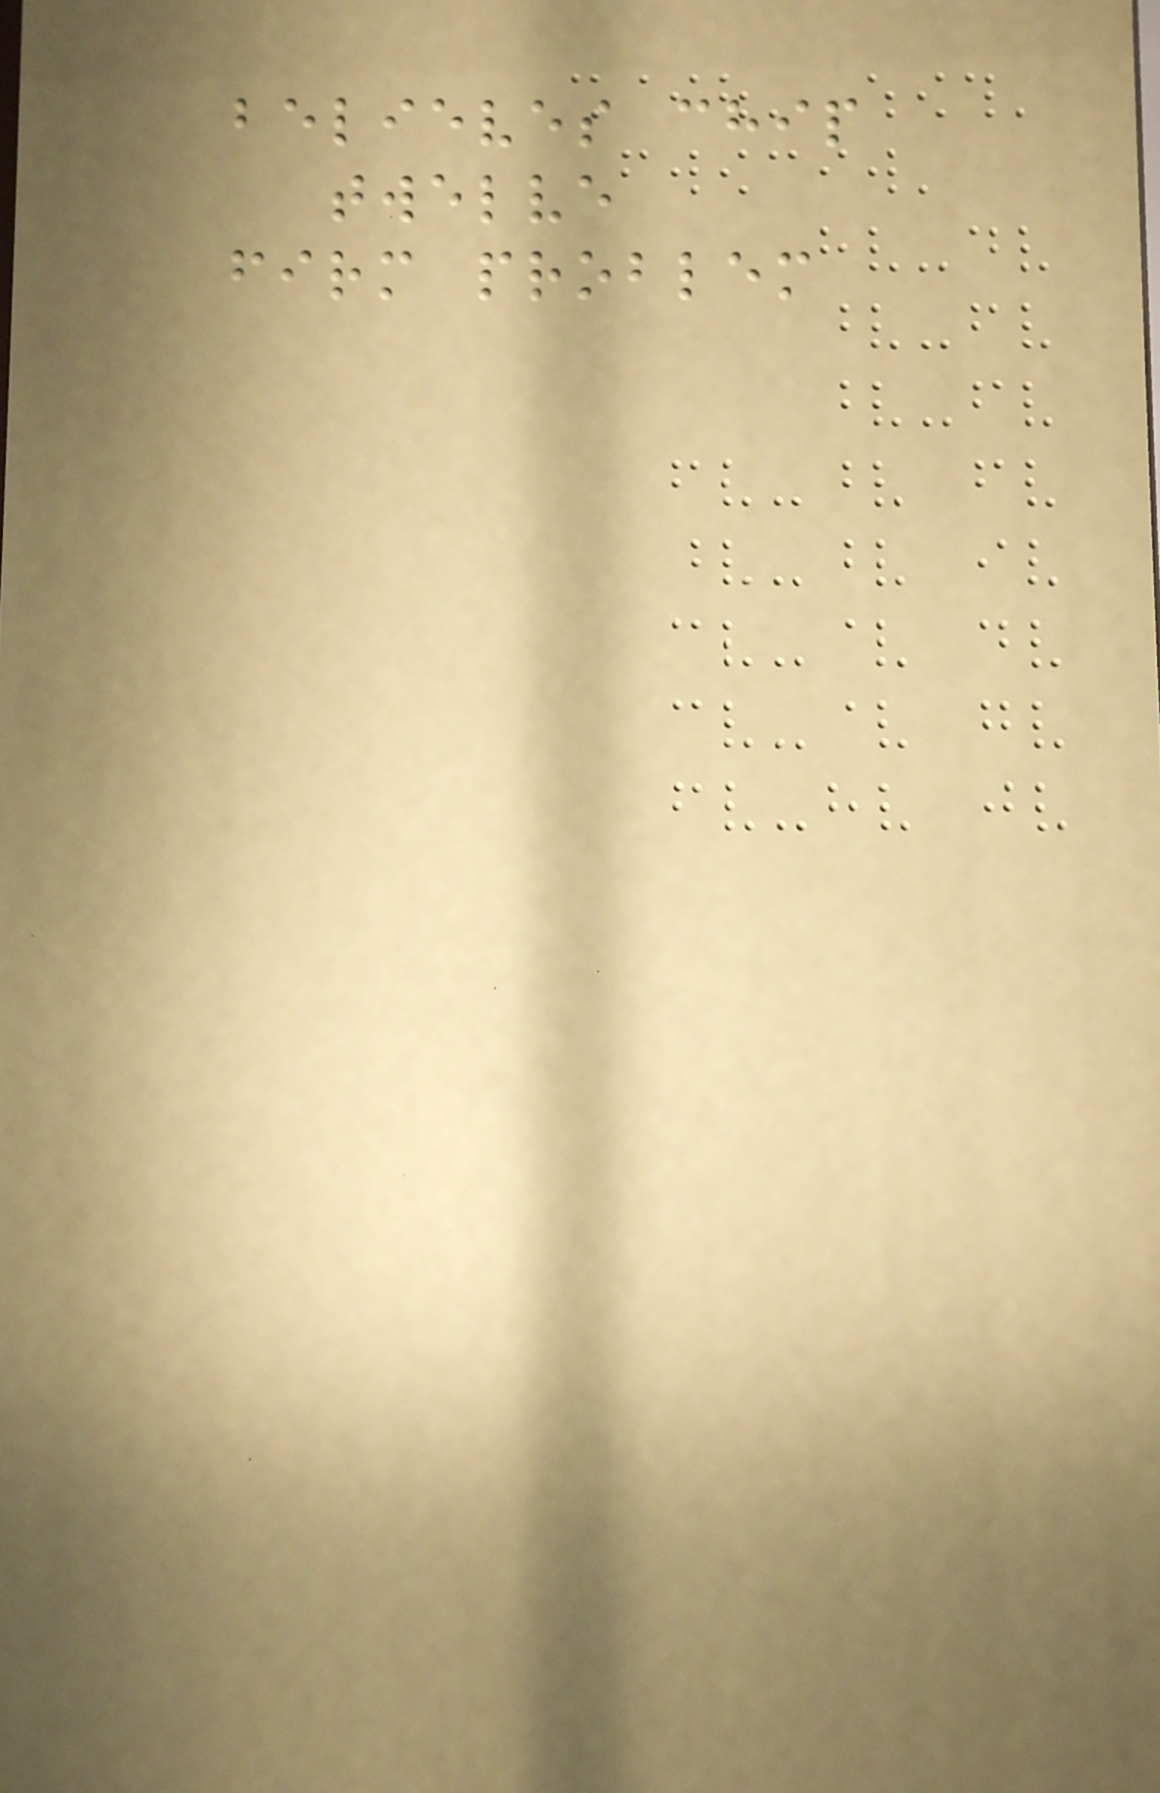believes chip
twelve
firm problem
